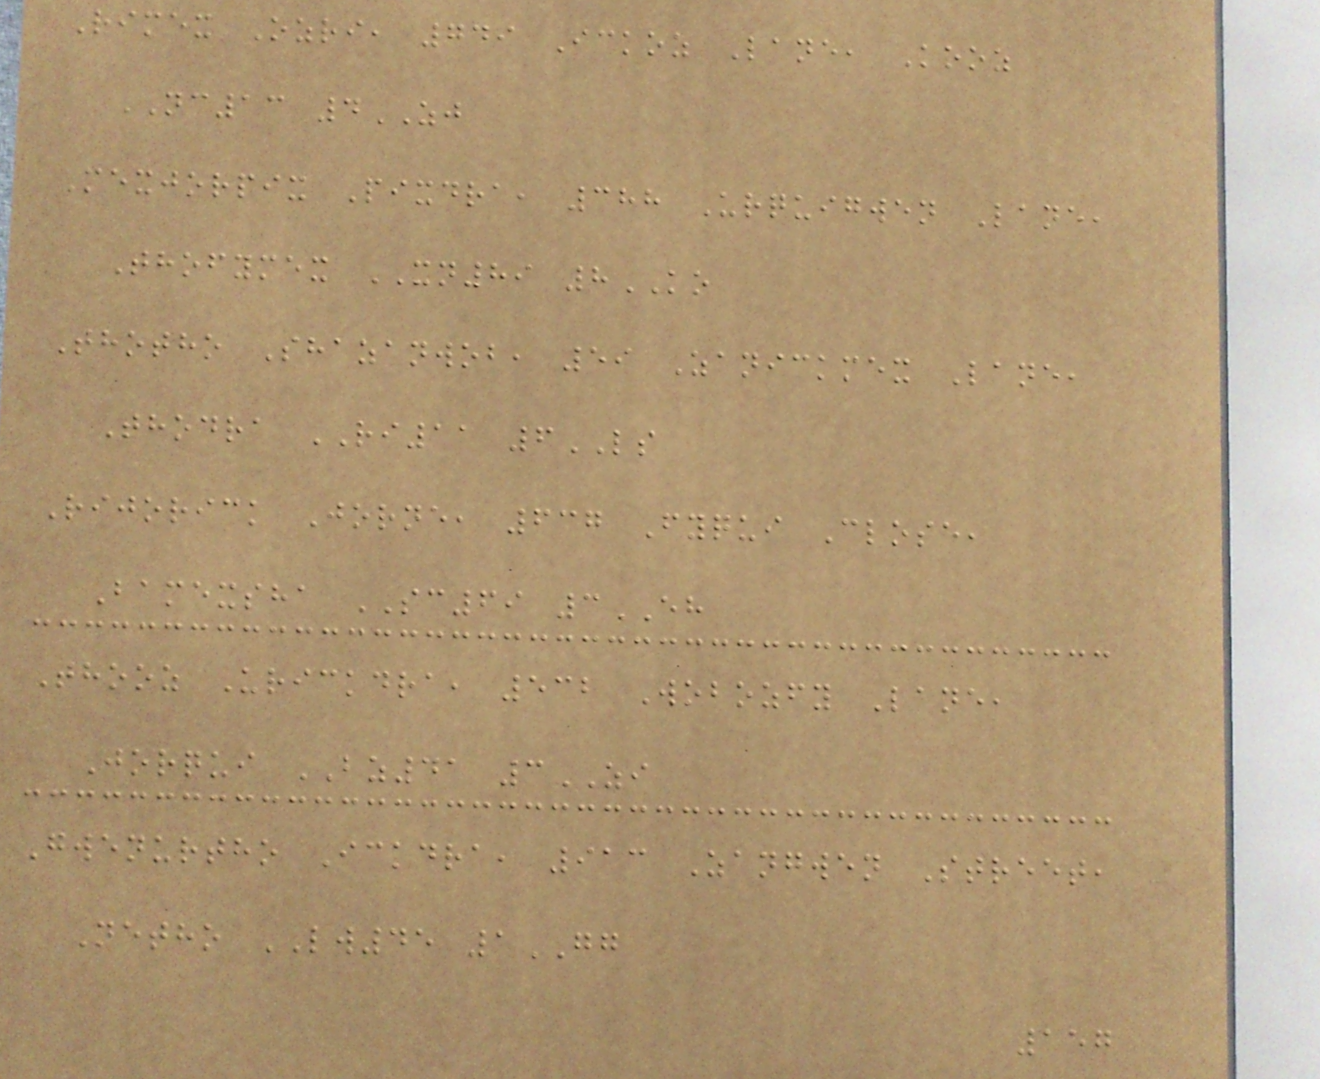Rimex Ozri, 749 Ickoz Lane, Kooz
NC13 4ZJ
Mexjorpix Pixdra, 388 Urquigwen Lane,
Thofymex XN89 8KO
Thotho Shazanwob, 59 Zanickmex Lane,
Thodra RI11 6LS
Rijorick Jorne, 637 Fyqui Close,
Bamexsha SC69 3EH
Thooz Urickdra, 532 Wobozfy Lane,
Jorqui BZ41 3ZI
Gwenurtho Ickdra, 913 Zangwen Street,
Netho LW45 1GG
157
